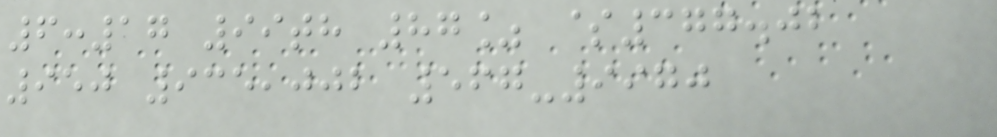6:17 99th 87% $377.02
950 935,002 567-9970
